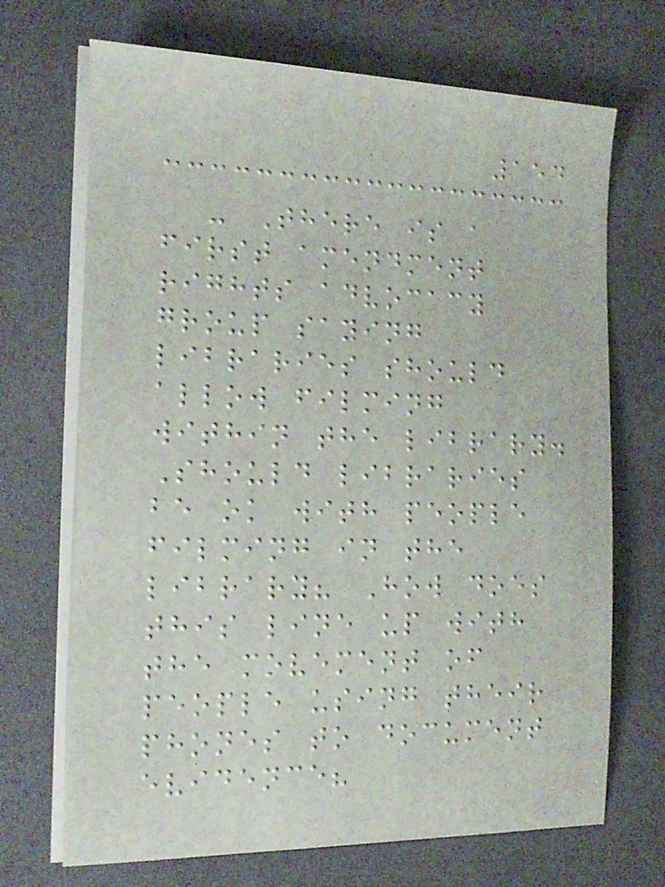154
- There is a
first amendment
rights advocacy
group saying
libraries should
allow filming
within the library.
Should libraries
be ok with people
filming in the
library? How does
this line up with
the movement of
people using their
phones to document
evidence?
